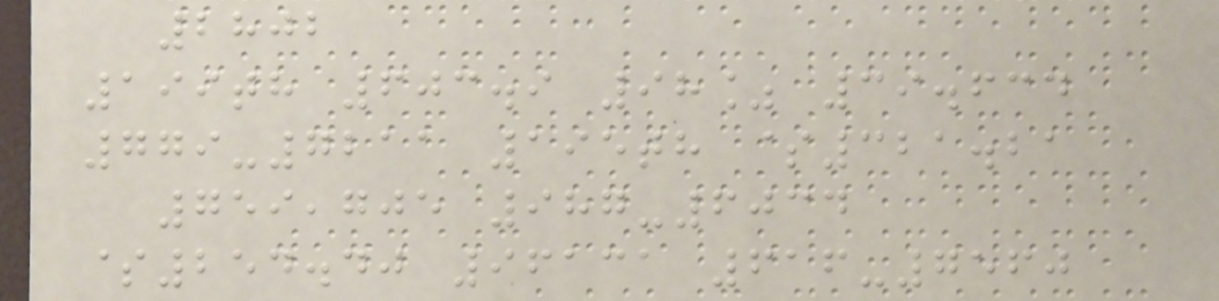2802
199th 603.9 98% 39.634
779-7211 195th $321.21
759,705 987-6034
$254.40 96131 616-7560
